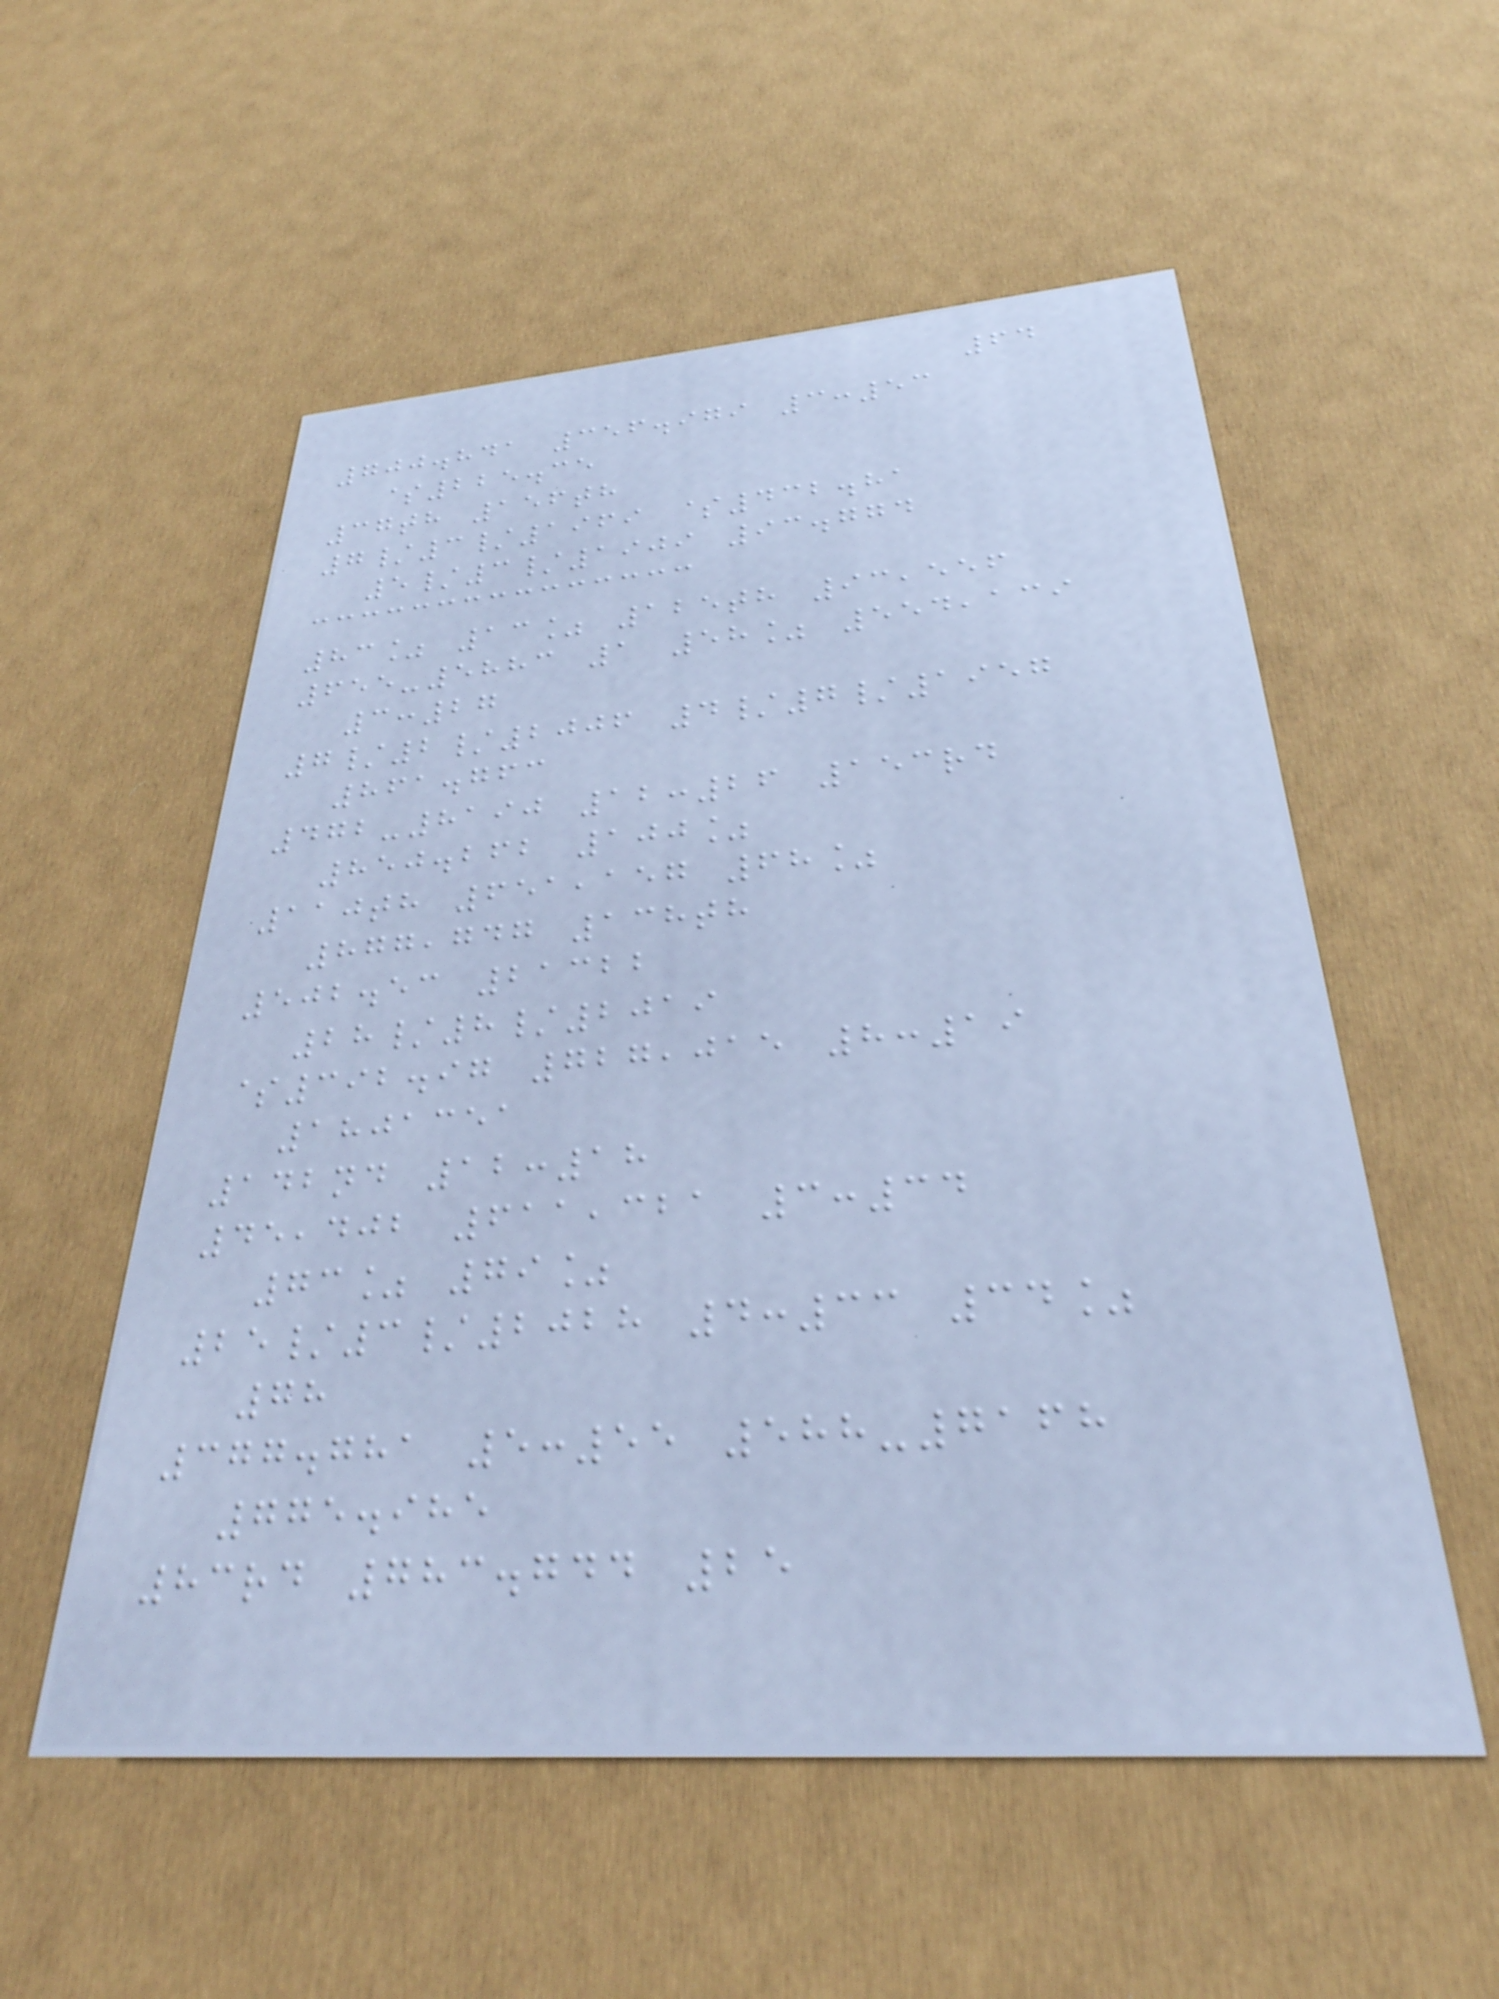64
700.841 356.979 3:53
$225.35
37th 156th
7/3/1969 $432.81
5/3/1909 93.774
83% 13% 125th 93,556
655-5883 1 58% 554,139
3:27
7/2/2006 4/7/1957
861.763
472-8190 12:26 153rd
850.262 100%
110th 651,157 68%
877,747 138th
502.53 21322
28/8/2019
$392.97 727,015 8:19
1801351
142nd 12:18
45,402 611,321 3:34
73% 79%
25/3/2028 4:33 34%
78
377.781 5:55 588-7168
775.985
83rd 783.744 25
